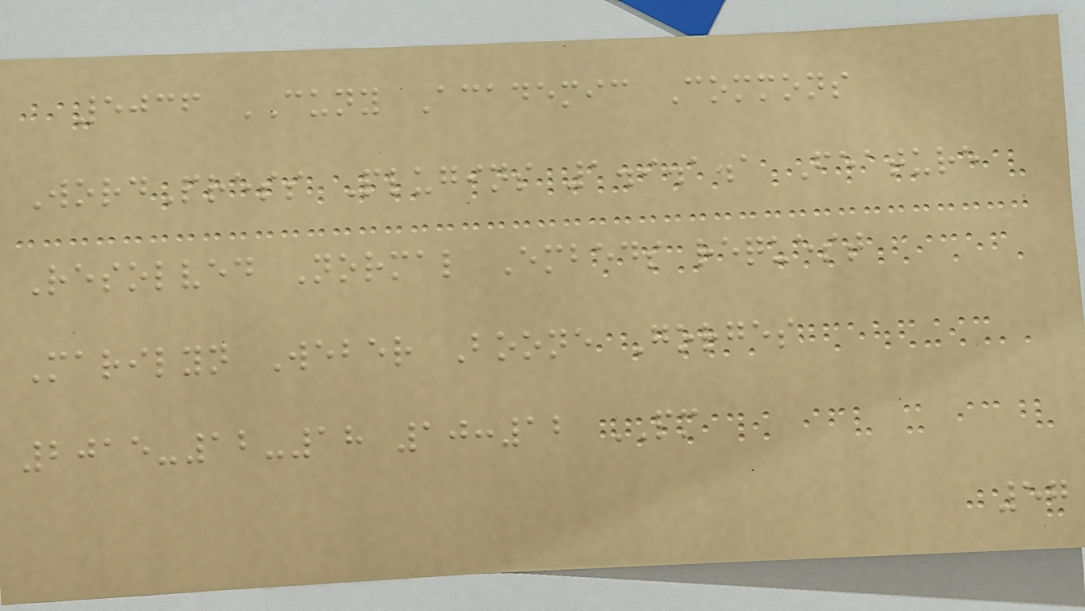5036 CUNY Academic Commons
WordPress Plugins 1.9.1.1 Feature
Resolved Normal Embeds request
Marilyn Weber Boone Gorges
2015-12-18 10:12 PM
57
